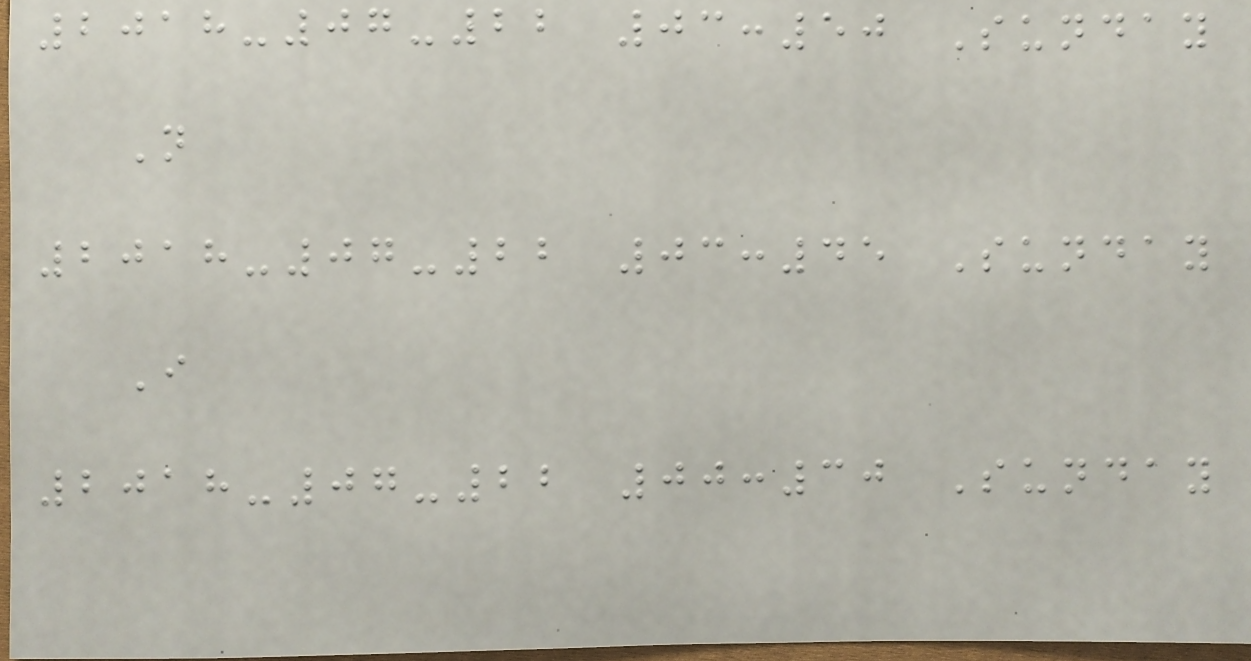2018-07-22 03:50 Sunday
N
2018-07-22 03:45 Sunday
I
2018-07-22 00:30 Sunday
